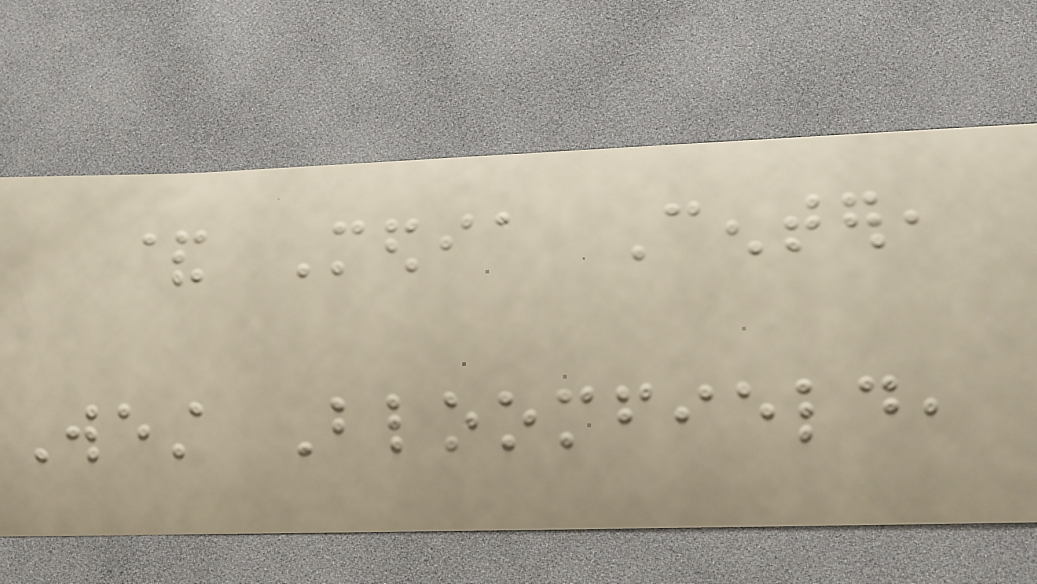& Media Center,
West Bloomfield,
